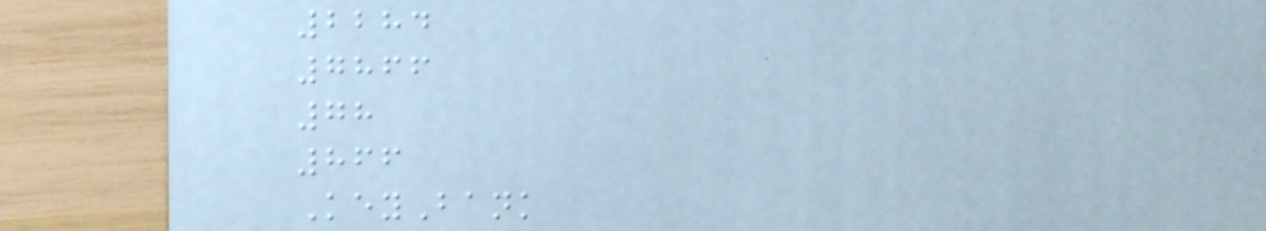2284
7866
78
866
KeyBank
